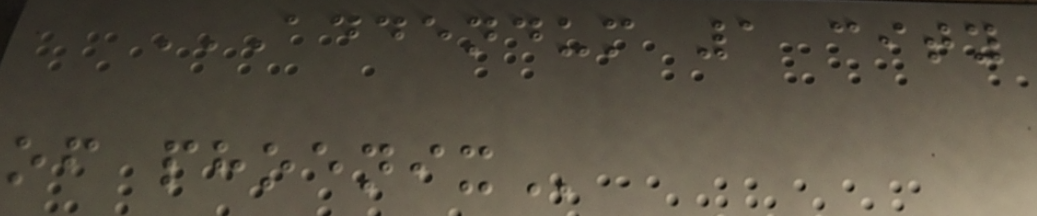ADDENDUM 1 CITY
OF PHOENIX
